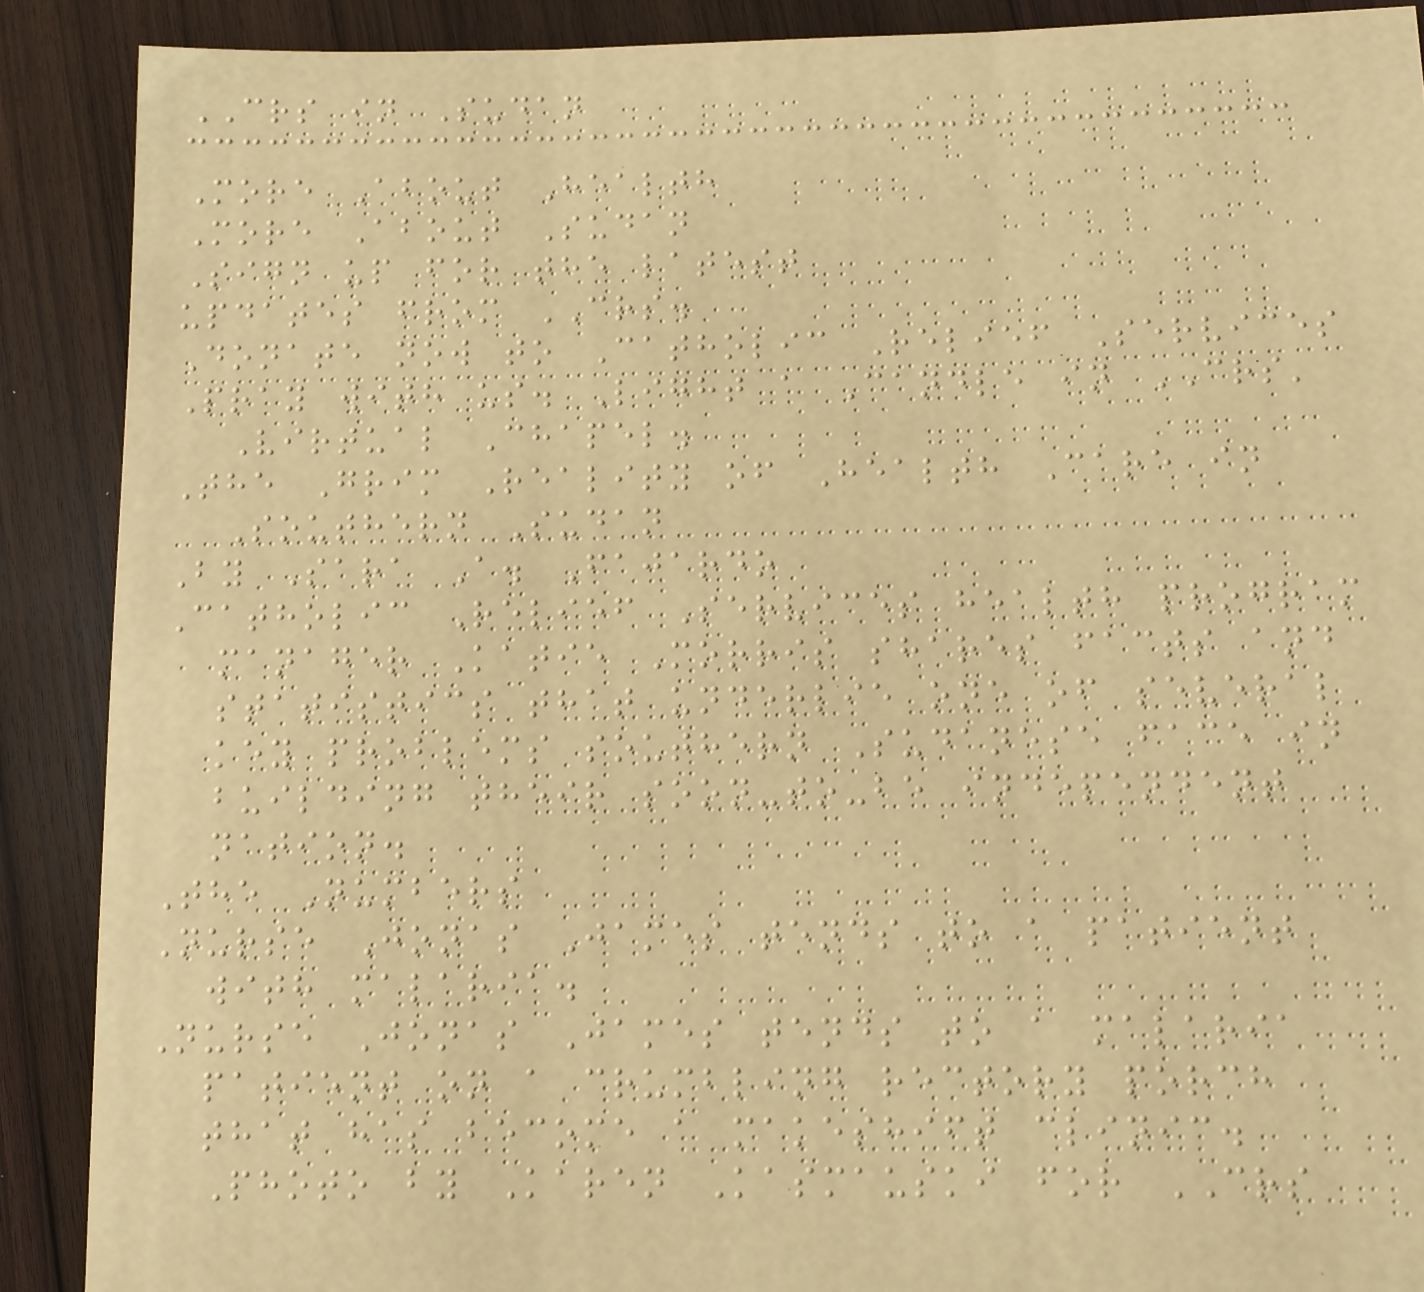CRS in Sudan
More About Health
More About Sudan
Sign up for the latest
updates from CRS.
Donate now to Catholic Relief Services
Pray with us. Light a Candle in CRS'
Virtual Chapel.
The Grim Reality of Health Care in
Southern Sudan
By Sara A. Fajardo
Catholic Relief Services health program
manager Katie Morris shares facts and
statistics that underlie one of several
key problems southern Sudanese face in
building their soon-to-be independent
nation.
The Numbers
Nurse Jonas James tends to a patient
with malaria.
Nurse Jonas James tends to a malaria
patient on a crumbling rectory porch
that has become a makeshift clinic.
Photo by Karen Kasmauski for CRS
